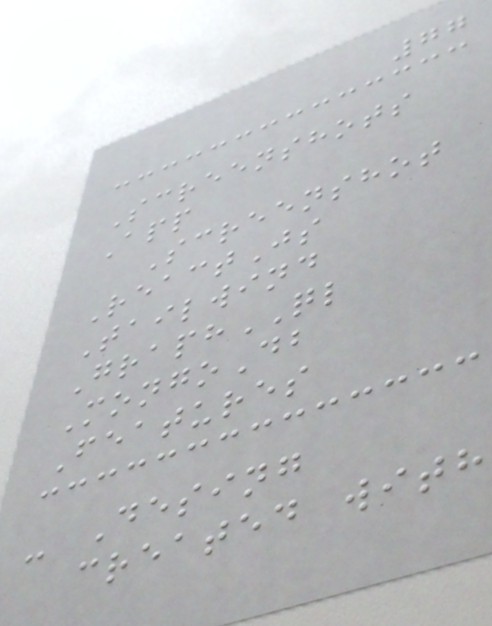77
Screenshots
App
Screenshot
ReactJs
Tailwind
GraphQL
MongoDb
Features
- Desing
created with
